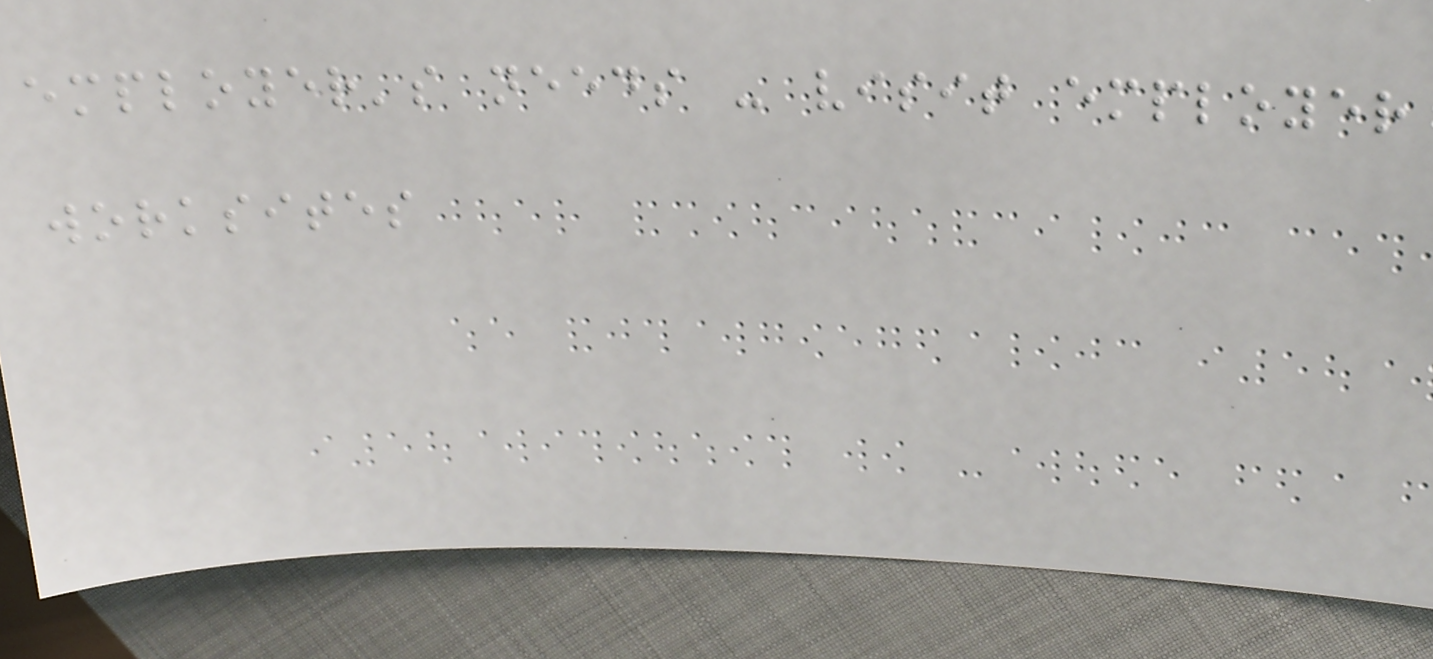employer's needs - visit employer
worksites
